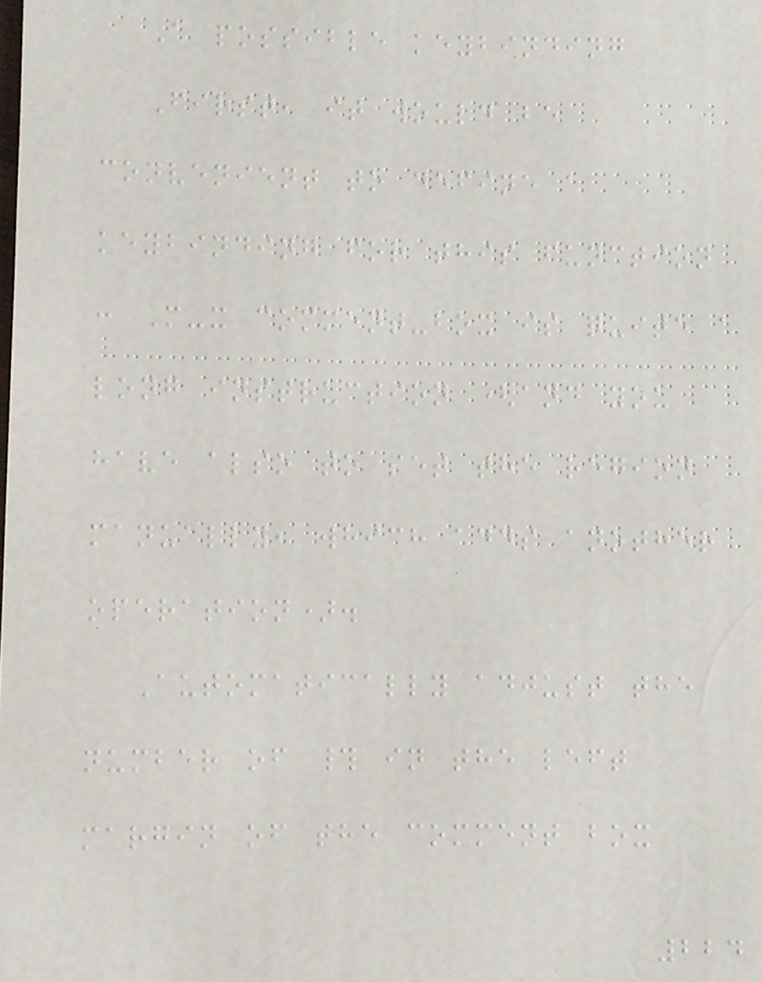A possible keybinding
First, it would be
convenient to define a
keybinding for this function
: M-x comment-box is quite a
long instruction (and you
have also to set the region
manually, which adds another
operation).
Automatically adjust the
number of # in the left
margin of the comment box
224
